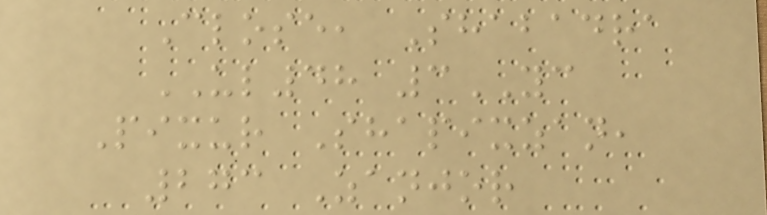Close, Shabadra
UL48 3YC
Pixur Shapixzan,
273 Zanjor
